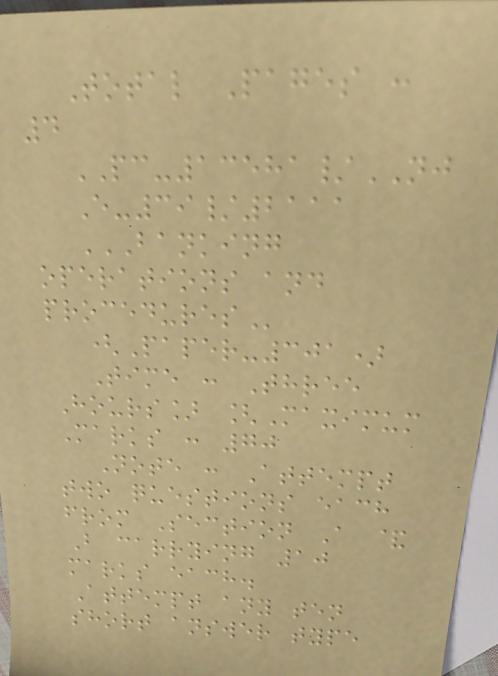Total Pages :
4
PC-13581/NJ
E-39/2111
BANKING
OPERATIONS AND
PROCEDURES
(Paper-301)
Time : Three
Hours] [Maximum
Marks : 70
Note : Attempt
two questions each
from Section A &
B carrying 10
marks each.
Attempt any ten
short answer type
